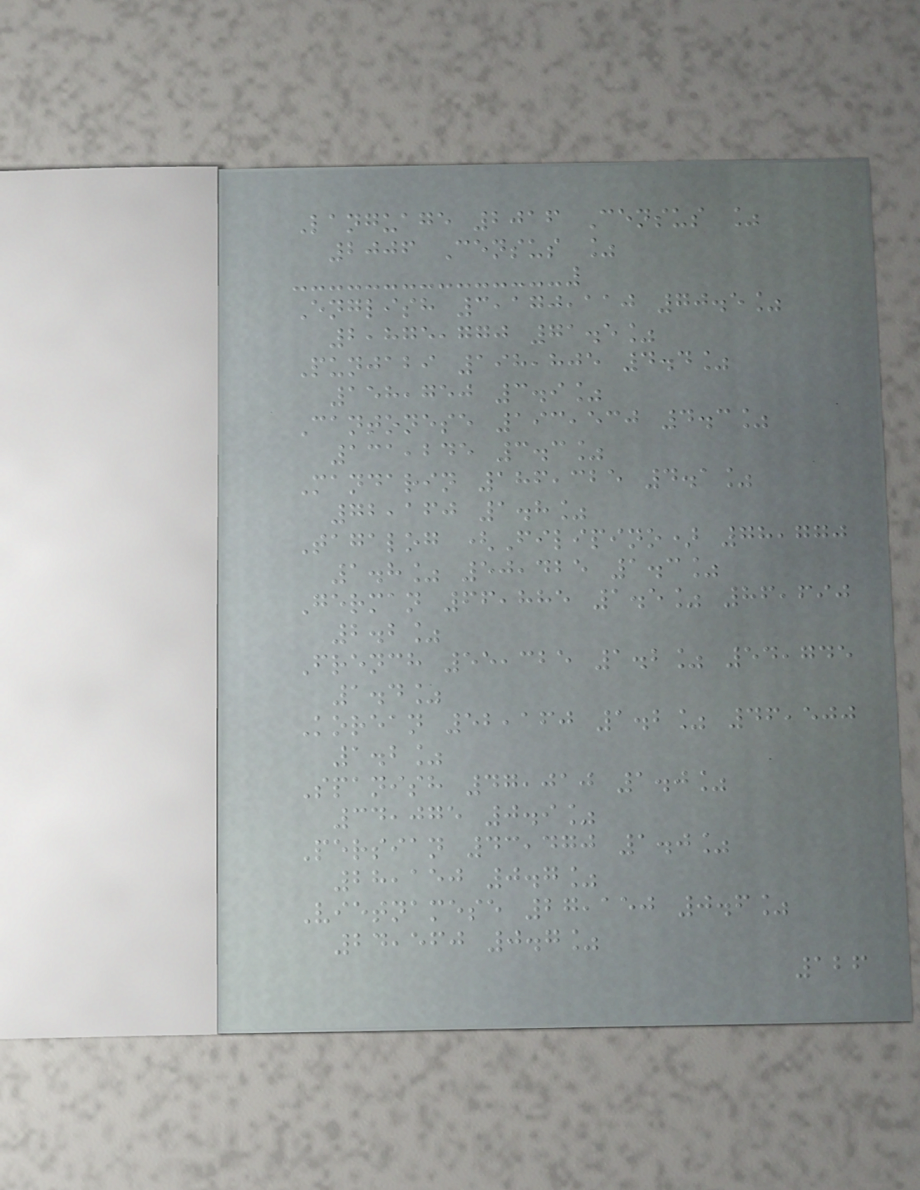Language 2016 Census %
2006 Census %
English 3,170,110 70.5%
2,875,770 71.5%
Punjabi 198,805 4.4%
158,750 3.9%
Cantonese 193,530 4.3%
131,245 3.3%
Mandarin 186,325 4.1%
72,160 1.8%
Tagalog (Filipino) 78,770
1.8% 50,425 1.3%
German 66,885 1.5% 86,690
2.2%
French 55,325 1.2% 54,745
1.4%
Korean 52,160 1.2% 46,500
1.2%
Spanish 47,010 1.0%
34,075 0.9%
Persian 43,470 1.0%
28,150 0.7%
Vietnamese 27,150 0.6%
24,560 0.7%
126
